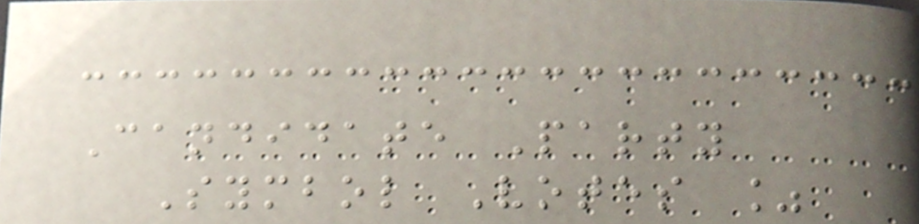Candidate Party
Symbol Votes %
